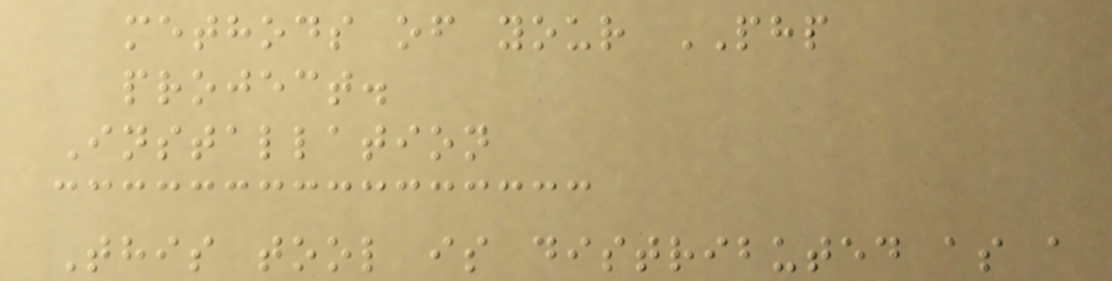methods of your PHP
project.
Installation
This tool is distributed as a
